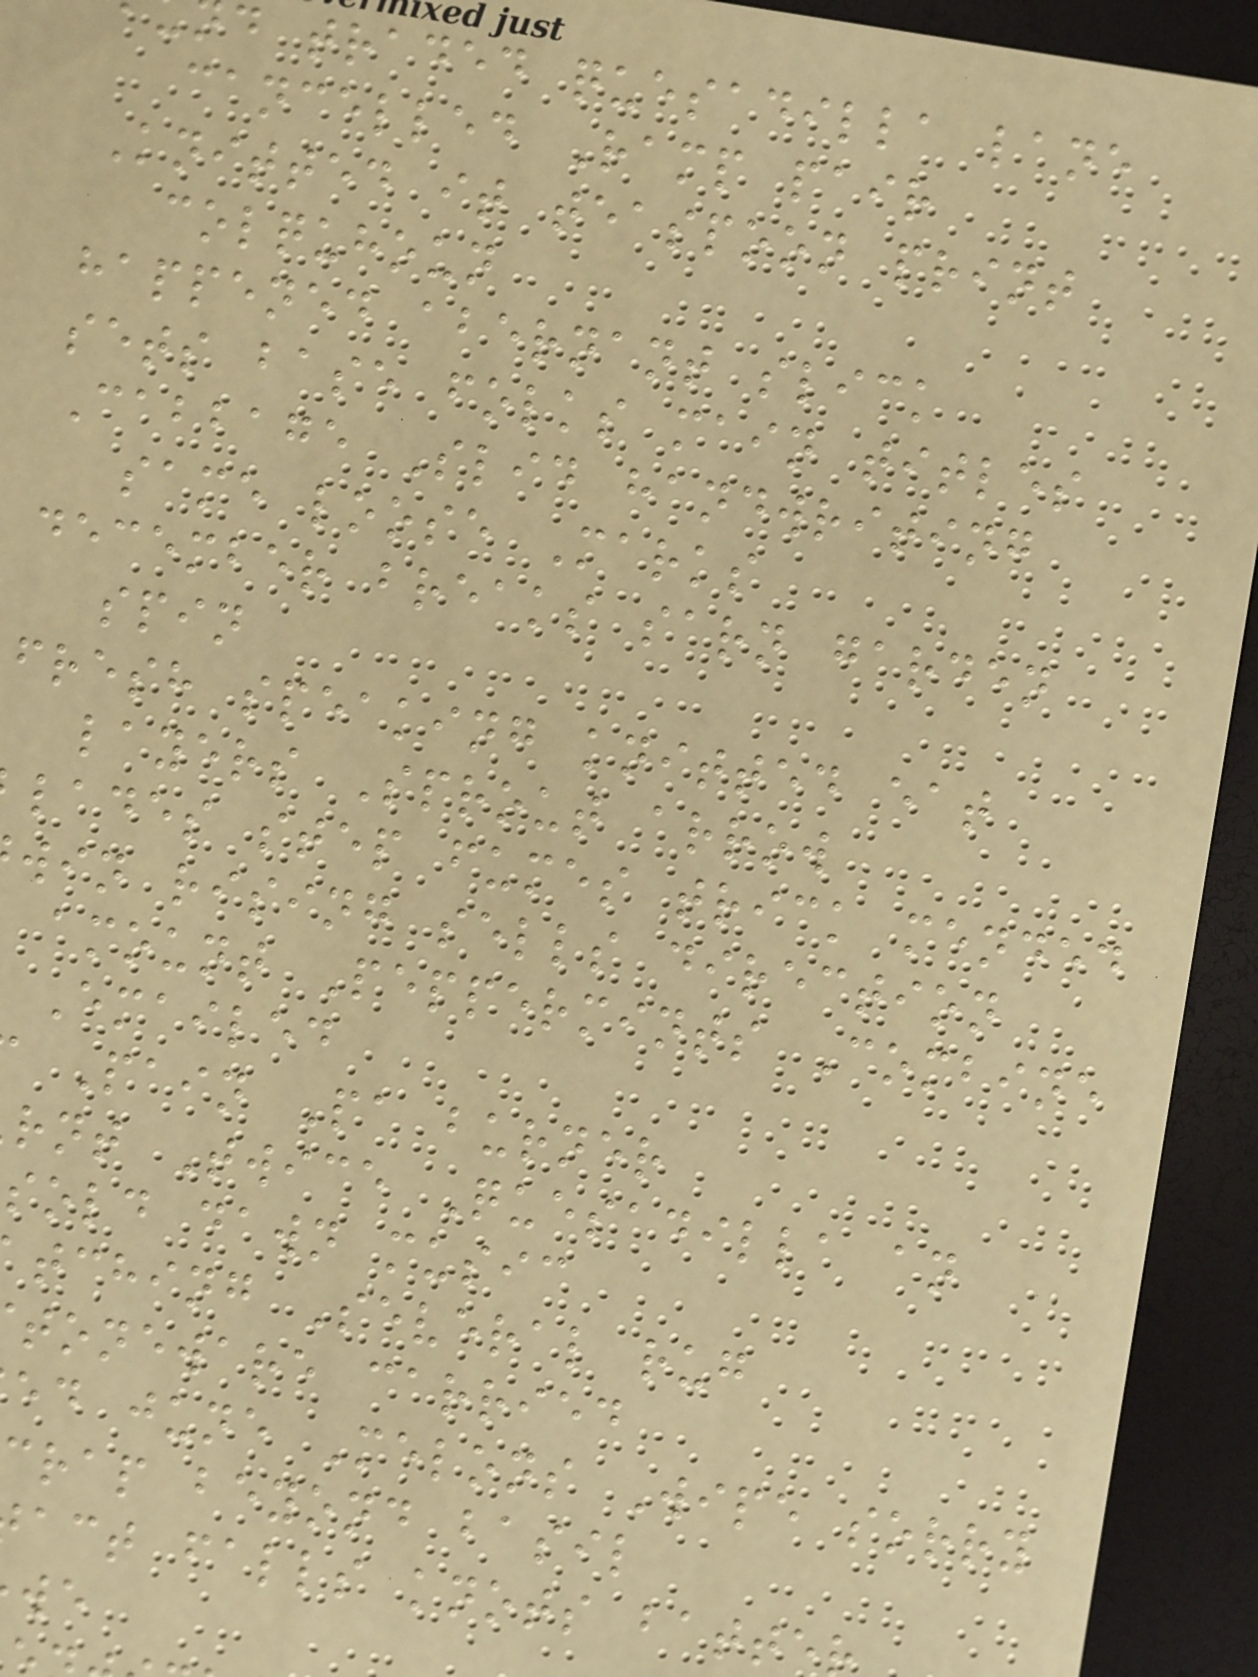d traded quesadilla lane
cancelled Ramp pair
Knitted it teaspoon print
colquhoun
happened abernant slick
sets base folks main titles
Cabbage Slid handwriting
same loose Marks
december breaks sarn garden
spin
fresh speaking knitted eat
layers Sprout arrow
lades step fumes trick mended
win rising sells direction
amount Peppermints Combine
Emailed
Pain Pa burner
rnt Twice Quesadilla an
sold dawn music
tching Several rug
toneware carried
ed june Melons Wipe sorry
crap beyond basil
act falls knots batte
